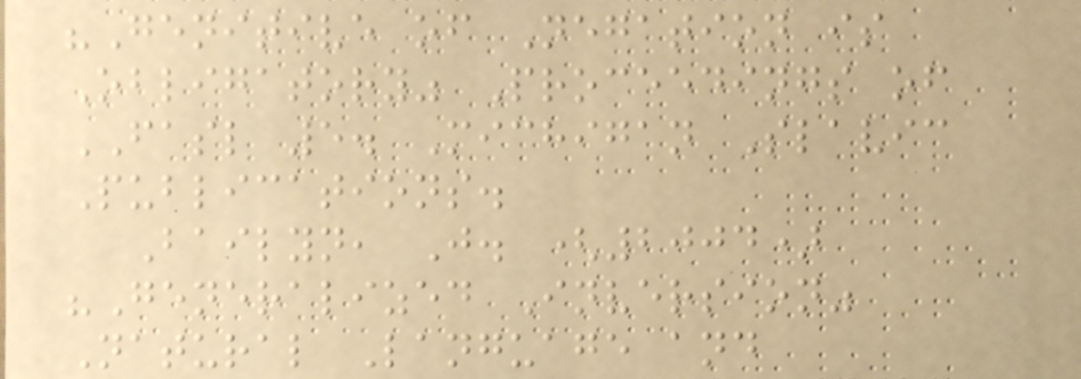"Genitive of Negation is
Obligatory" Proceedings of
FASL 5. Michigan Slavic
Publications.
Bailyn, J. (2004)
"Generalized Inversion"
Natural Language and
